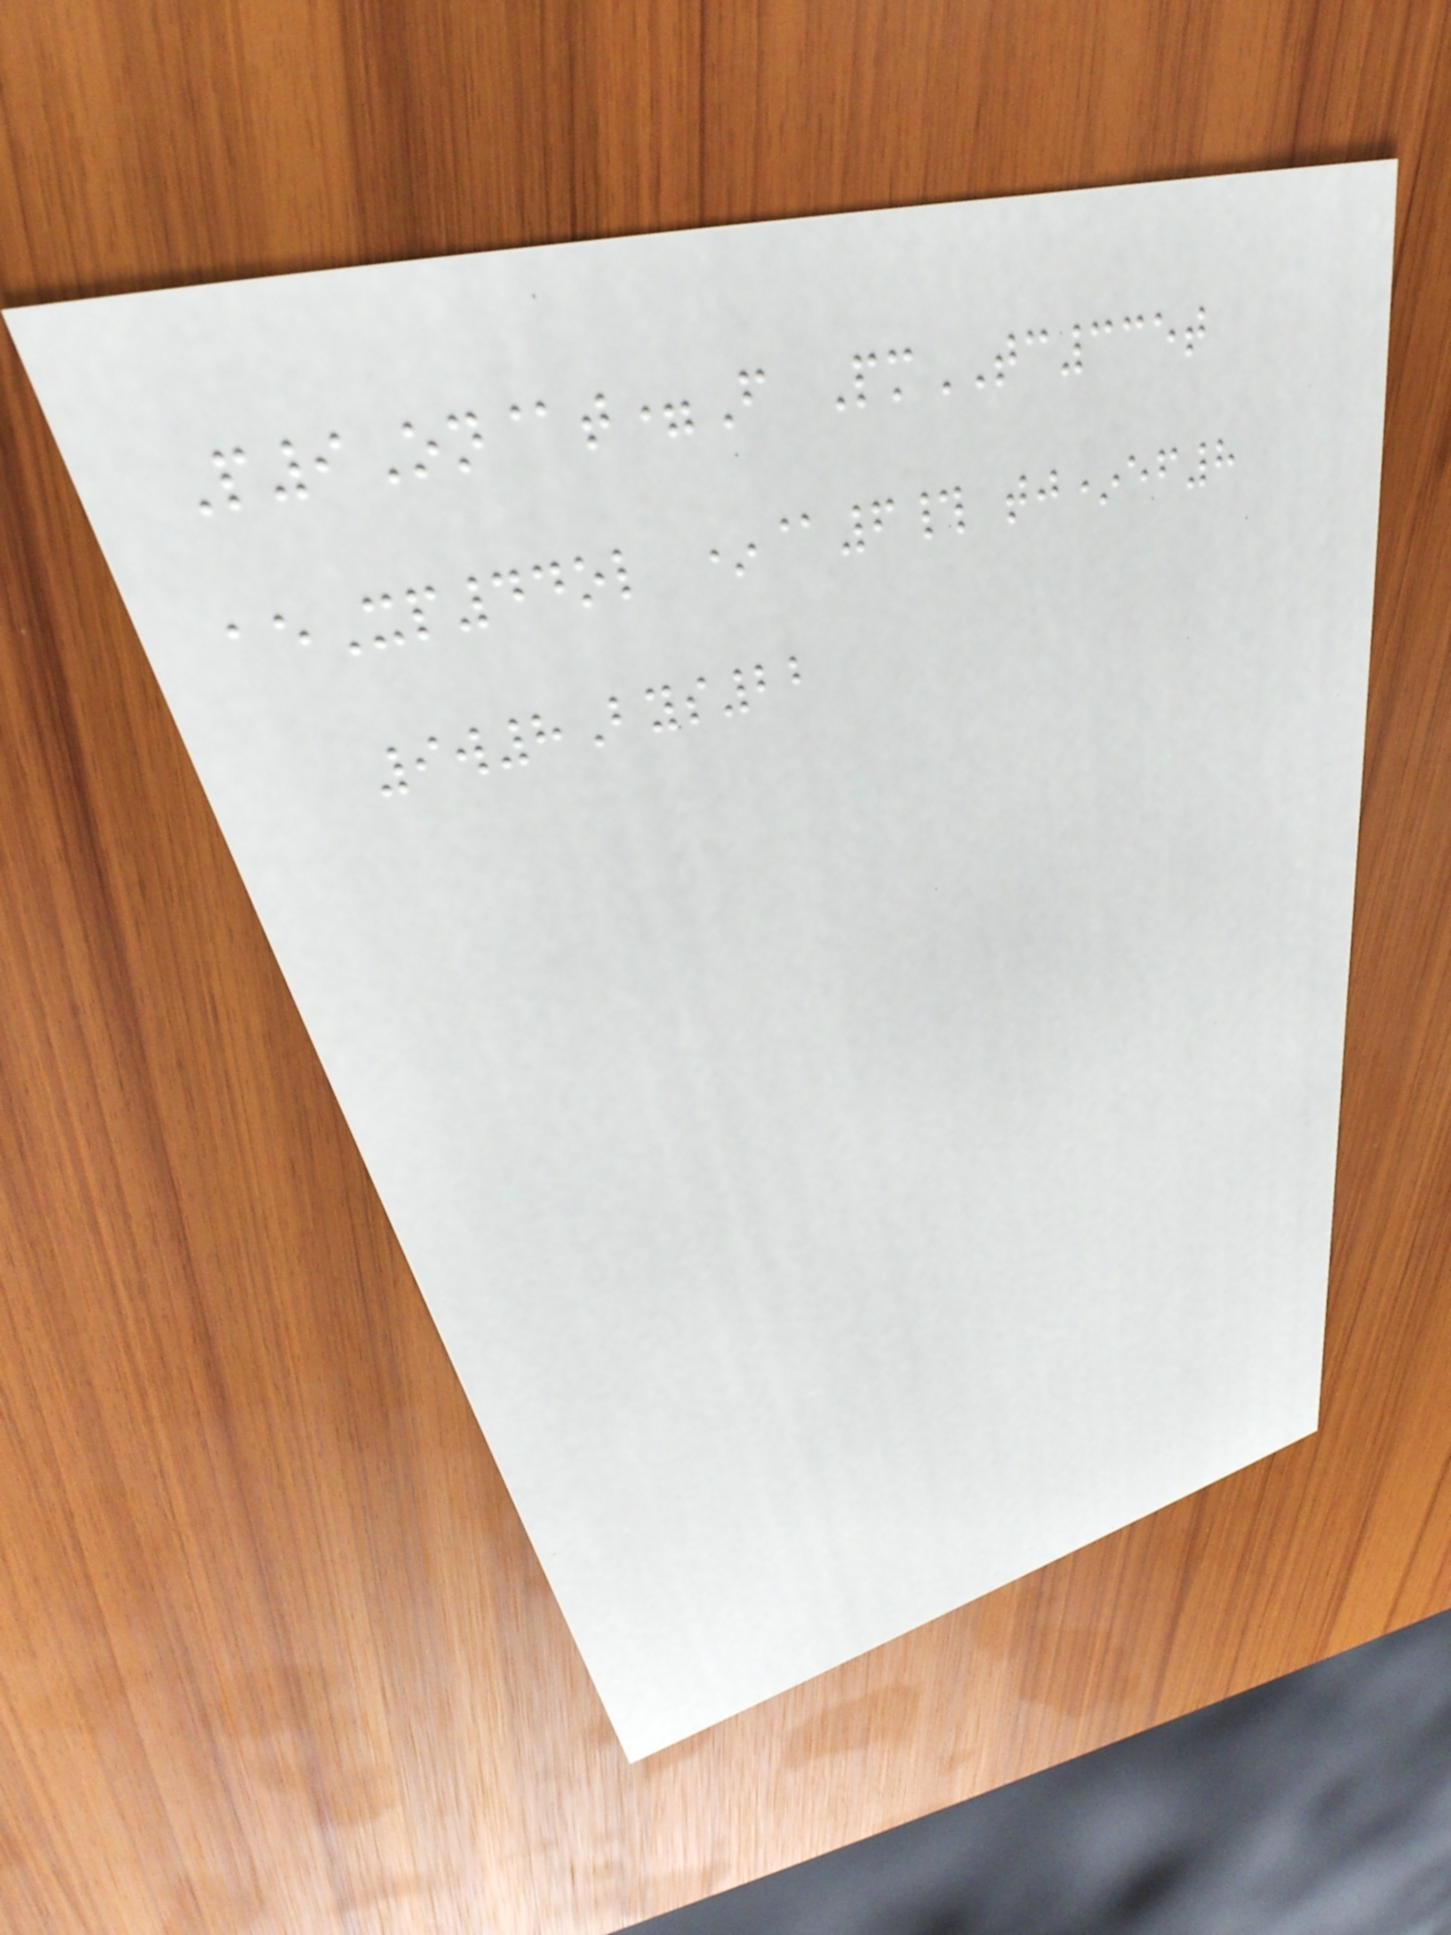P9On@t=F PmTC335t
aeXp44ol *@6# tj*ef8
9w8Bys22
